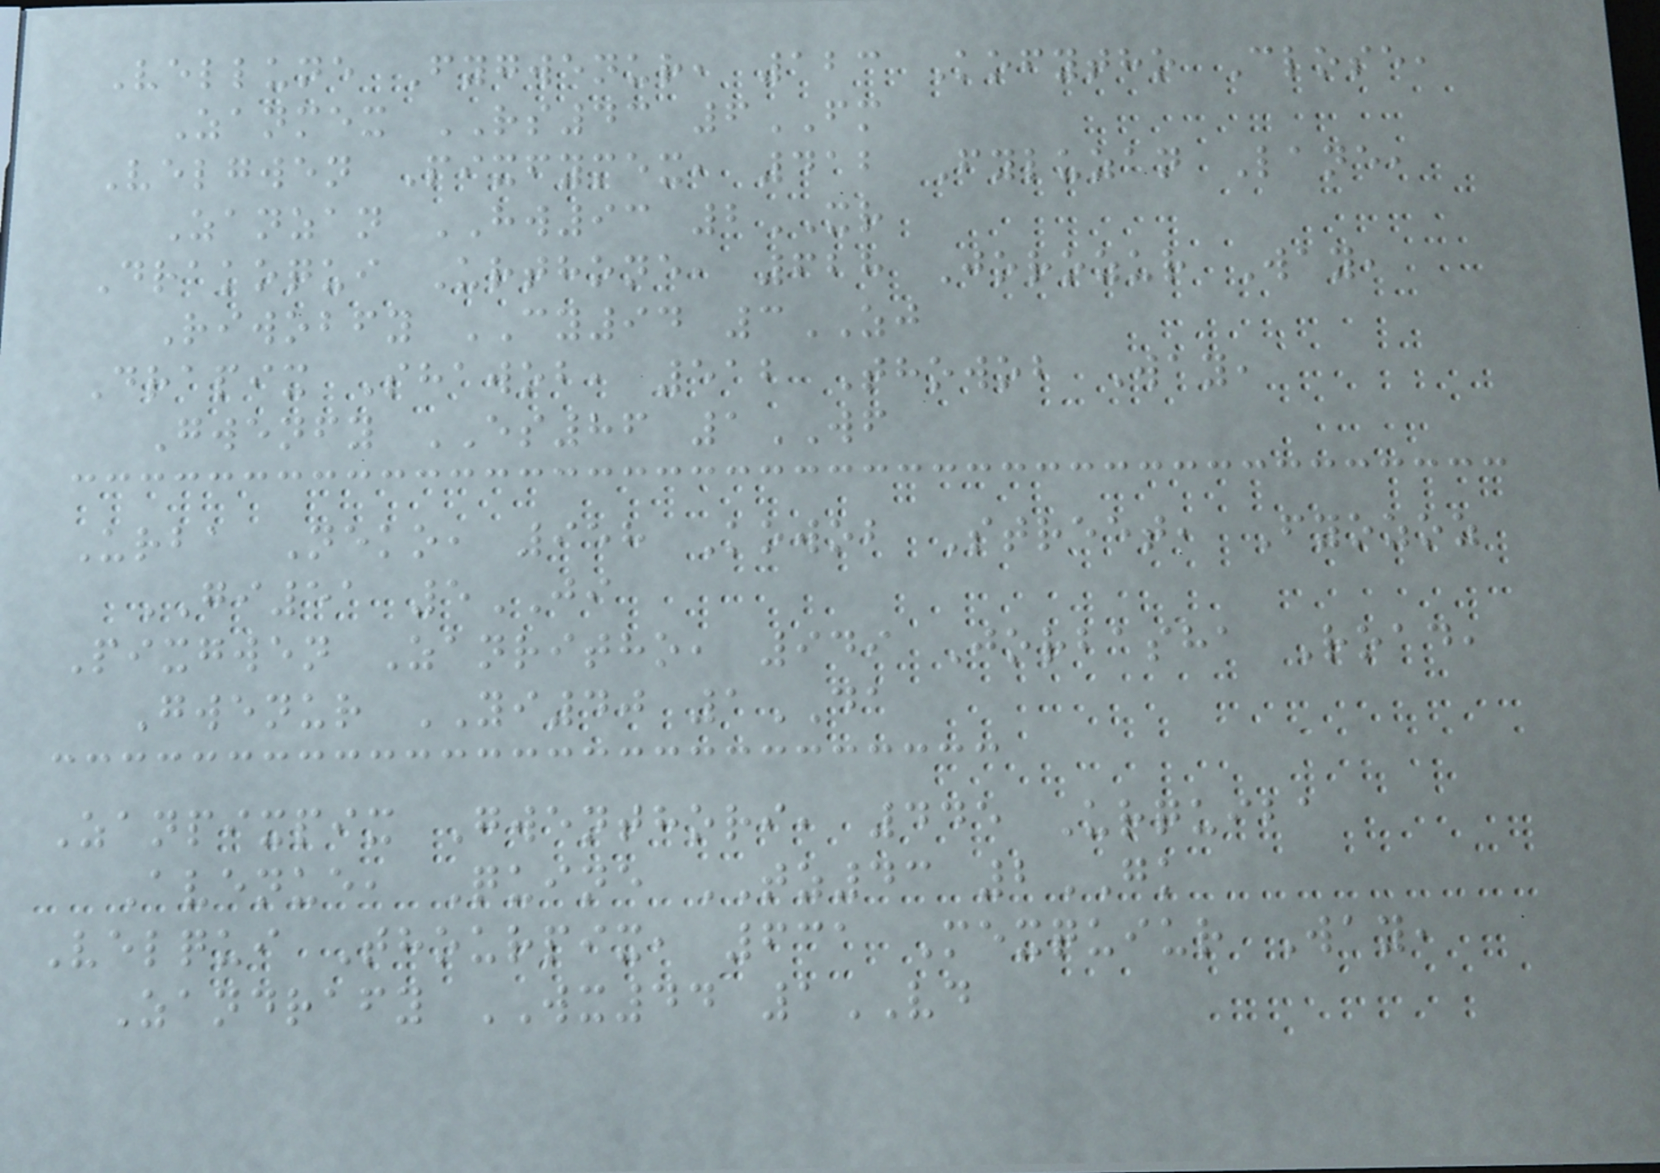Vellune Fygwenur, 123 Kofytho Close,
Zanmex RS43 6FM
Velgwen Pixfymex, 412 Fyluzan Lane,
Zanzan HW93 2XR
Drakoqui Urthone, 628 Jorozur Way,
Riwobfy CY94 3ZJ
Drapix Shawob, 512 Thowob Way,
Gwenfy ES86 1WF
Urba Neko, 958 Kowob Street, Fyozoz
GI51 5JI
Pixgwen Zanritho, 949 Jorbasha Road,
Gwenur YI40 1DA
Zanpixpix Gwenthori, 445 Urquiba
Avenue, Quine TZ43 2GK
Velqui Thourpix, 631 Mexquiur Way,
Zandrafy WX44 1VD
